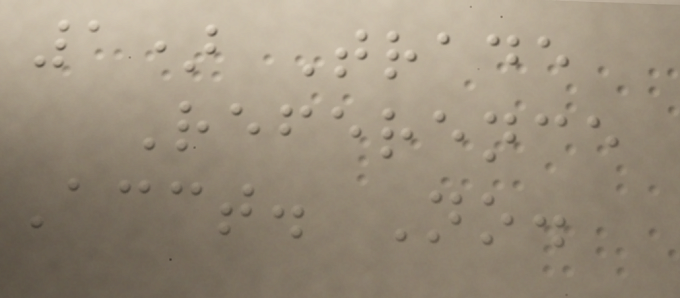1) Trade
Reference
Acct. No.
